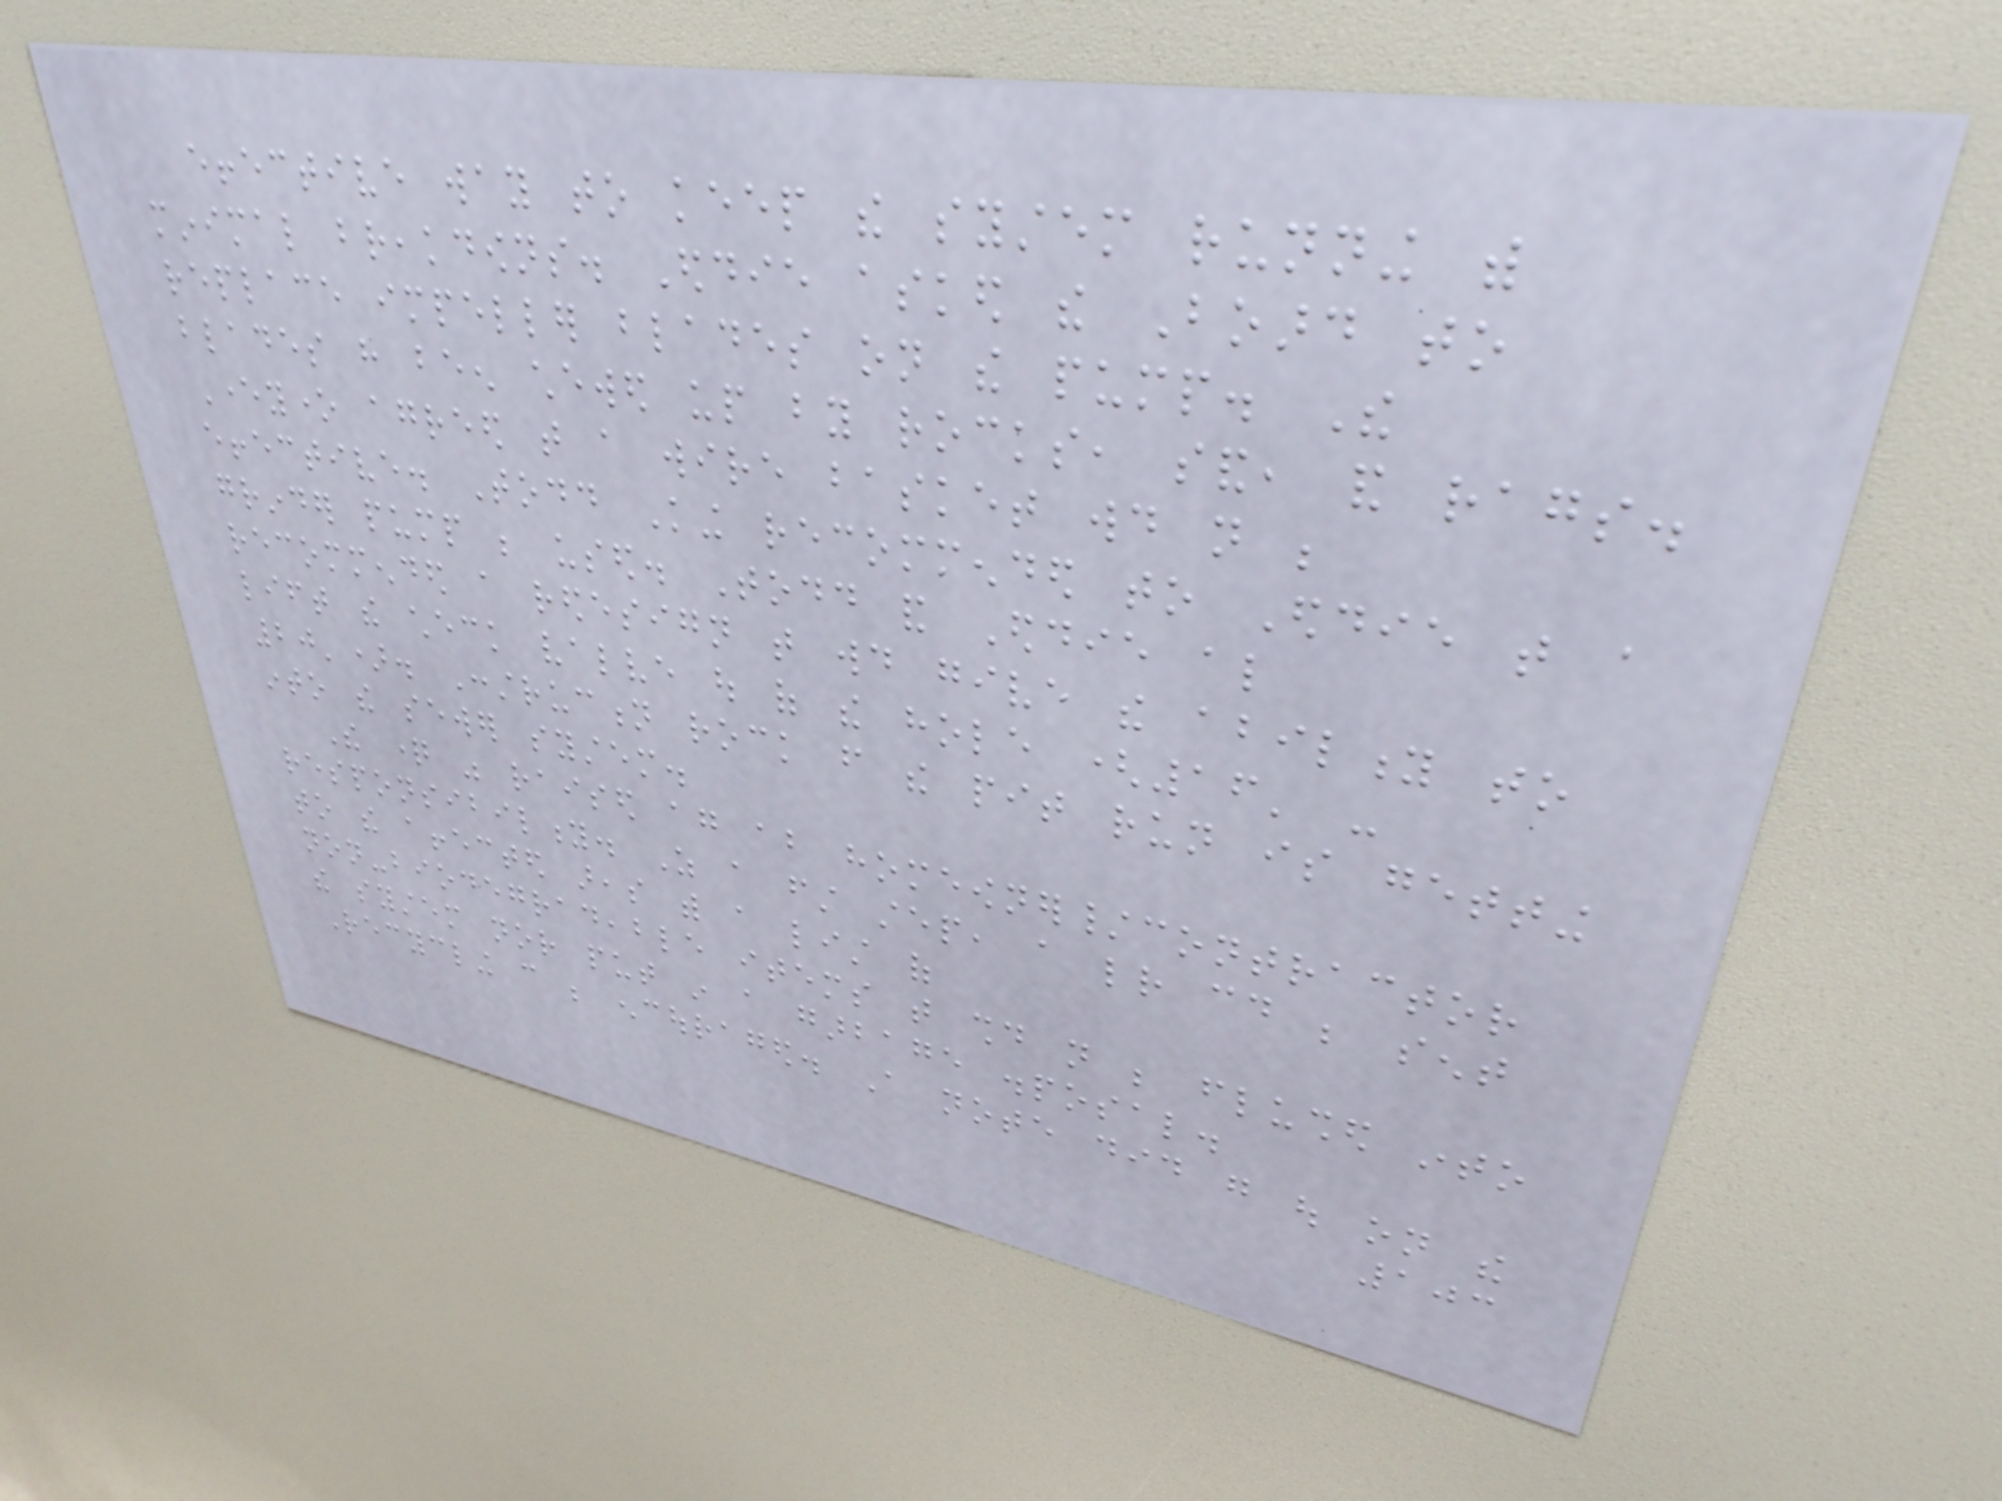effective way to keep the system running with
minimal breakdowns. Eddie asked the Board to
replace impeller blades on the pump. The
blades have been chewed up by rocks, sand, and rags.
Everyone agreed that a wire basket would not be
effective. Todd King recommended to Eddie that a
grinder pump be used. Todd and Eddie also
recommended a redesign that would give the ability to
lift the check valve out of the hole (16' -
20'). Construction rock from the pit run is getting
into the sewer system.
The question was raised again about homeowner/contractor
responsibility. As a first step, a letter could be sent
to the affected areas with a list of
non-biodegradeable items that should not be flushed into
the system nor put in a garbage disposal.
Recycling can be encouraged. A note did go out on the
103
